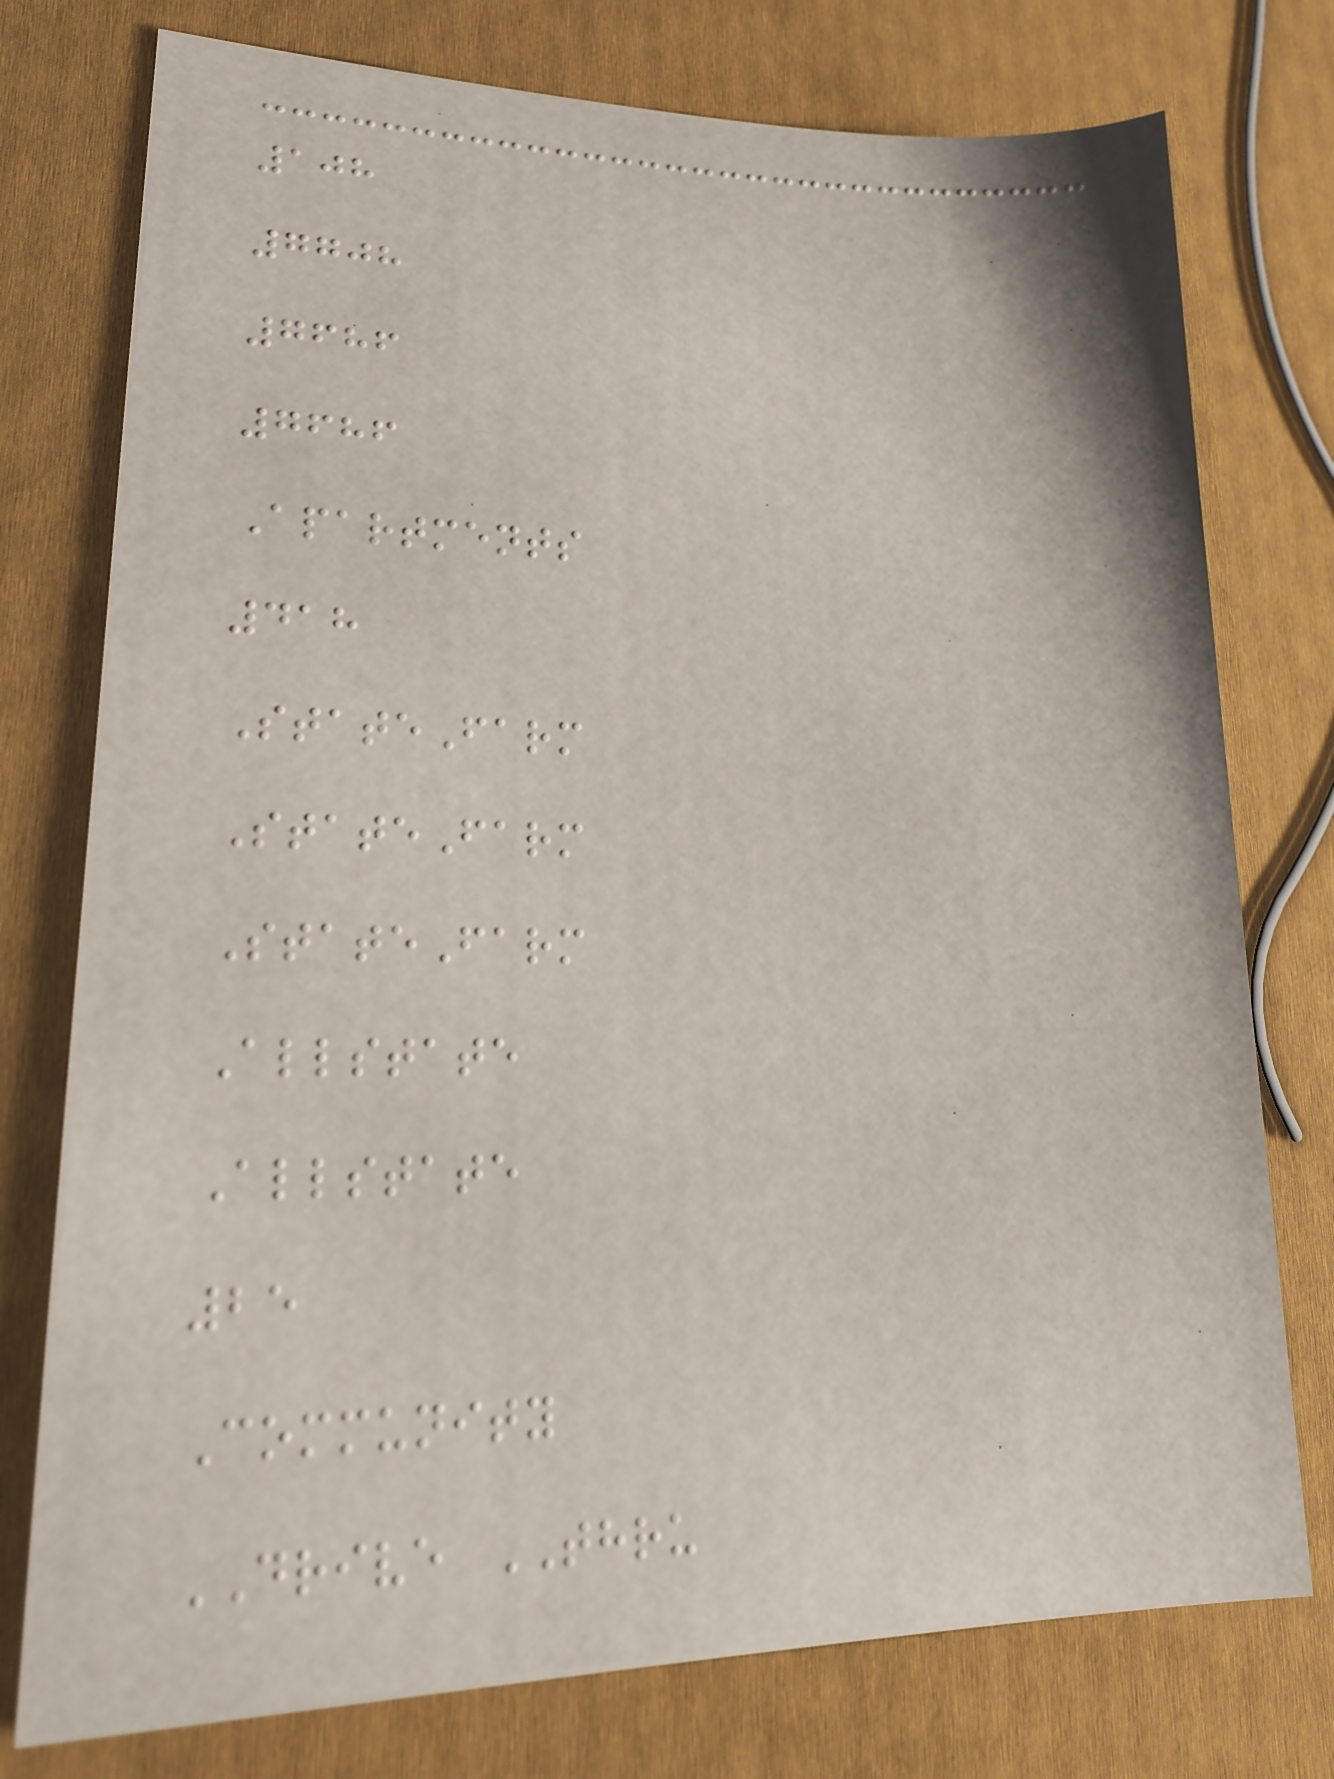108
7708
7686
7686
Apartments
418
StateFarm
StateFarm
StateFarm
Allstate
Allstate
25
Community
DRIVE THRU
